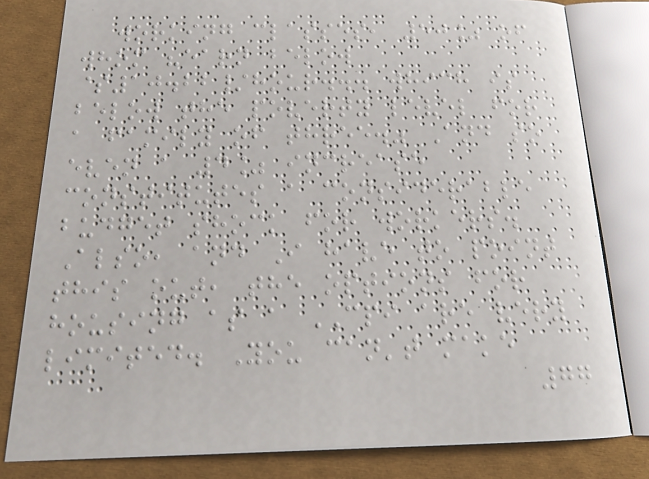working classes, 50% of
whom "earn below
$10.22/hour... which is
below the poverty level for
a family of three." And so
even a 4% increase
constitutes a considerable
budget shock for workers.
Also, and I have to point
this out, the options for
housing as a CPI are very
limited. You can't make
77
